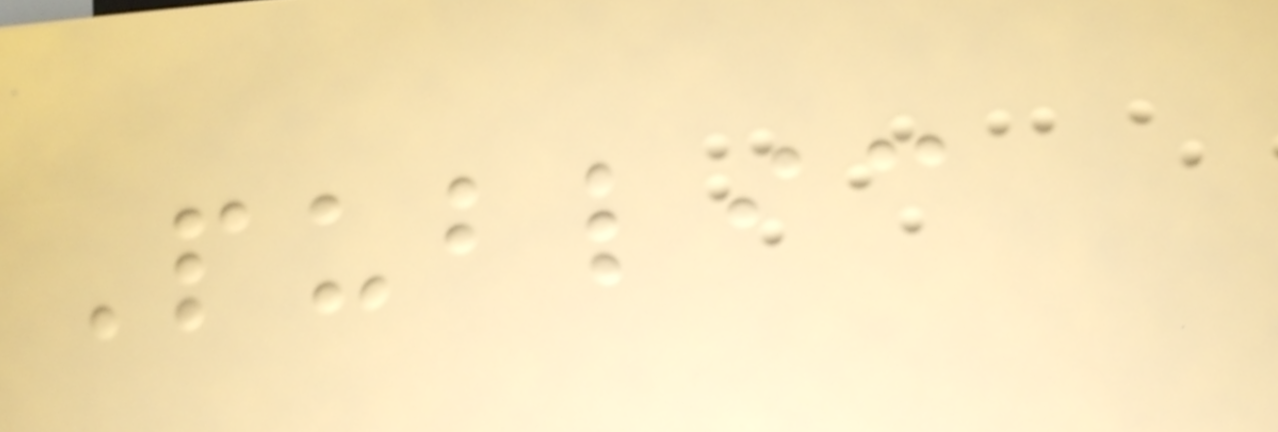Public
